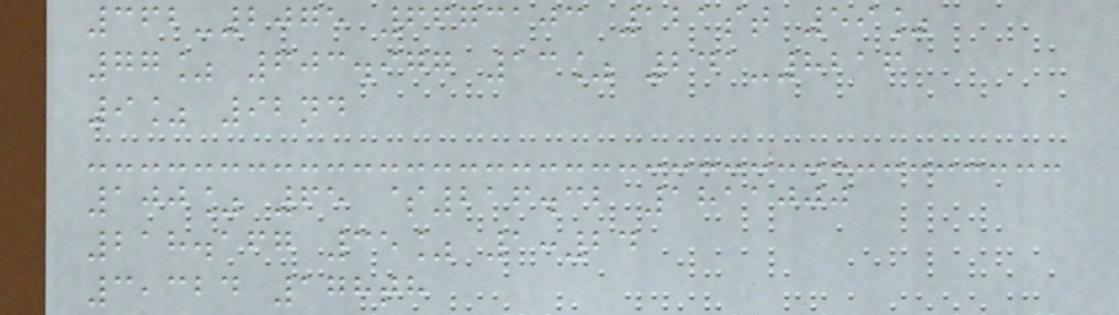362-2075 6673103 121st 59%
77% 603.977 13% 241-8216
9% 92nd
100% 65 $216.32 1811000
218.167 35% 1:24
3,324 178th
